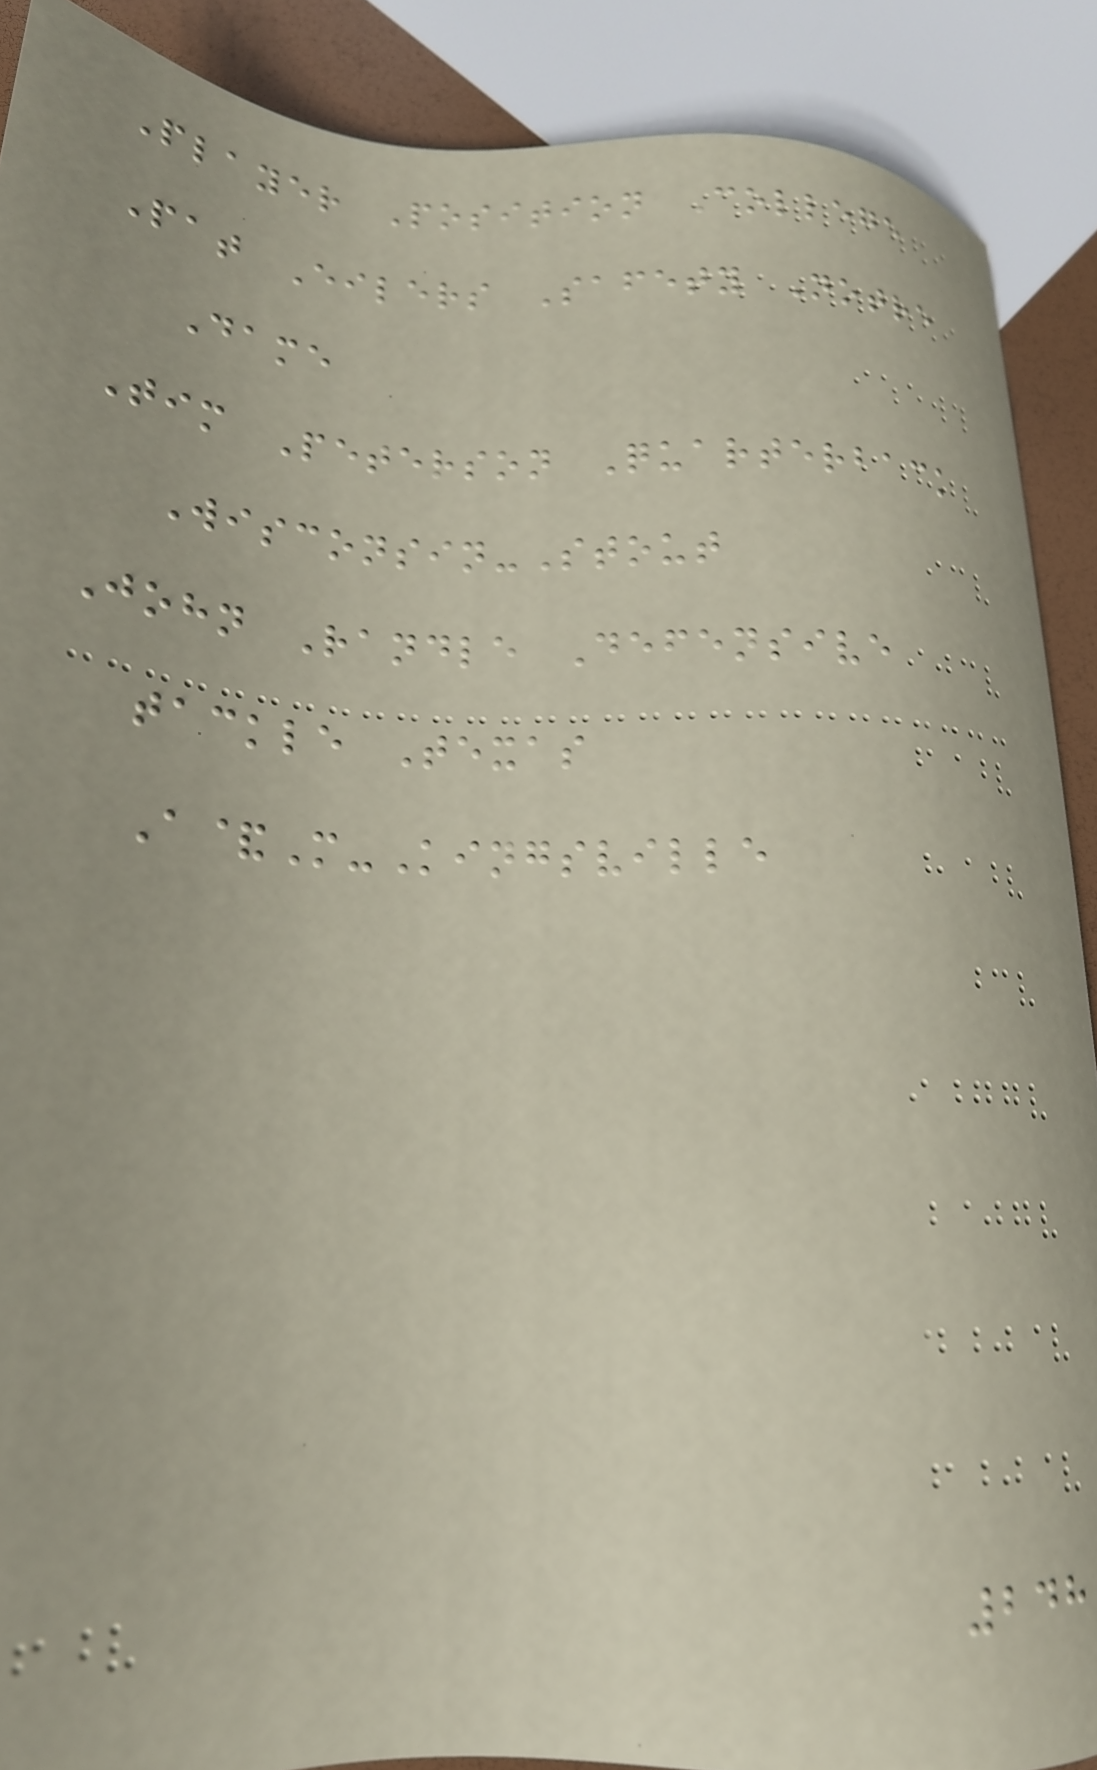Player Position College
Pat Eilers Safety Notre
Dame
Tim Peterson Quarterback
Wisconsin-Stout
John Randle Defensive
tackle Texas
A&M-Kingsville
248
